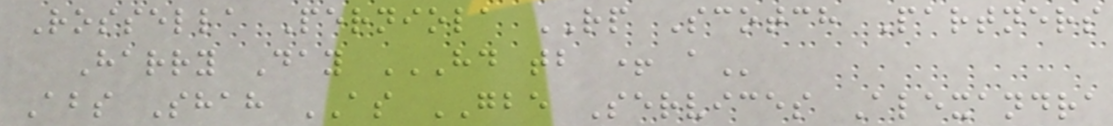Rossella Perniola RP Scotch Partners
Harry Day HD TB + A
Abs Shah AS GBE Services Alexandra
